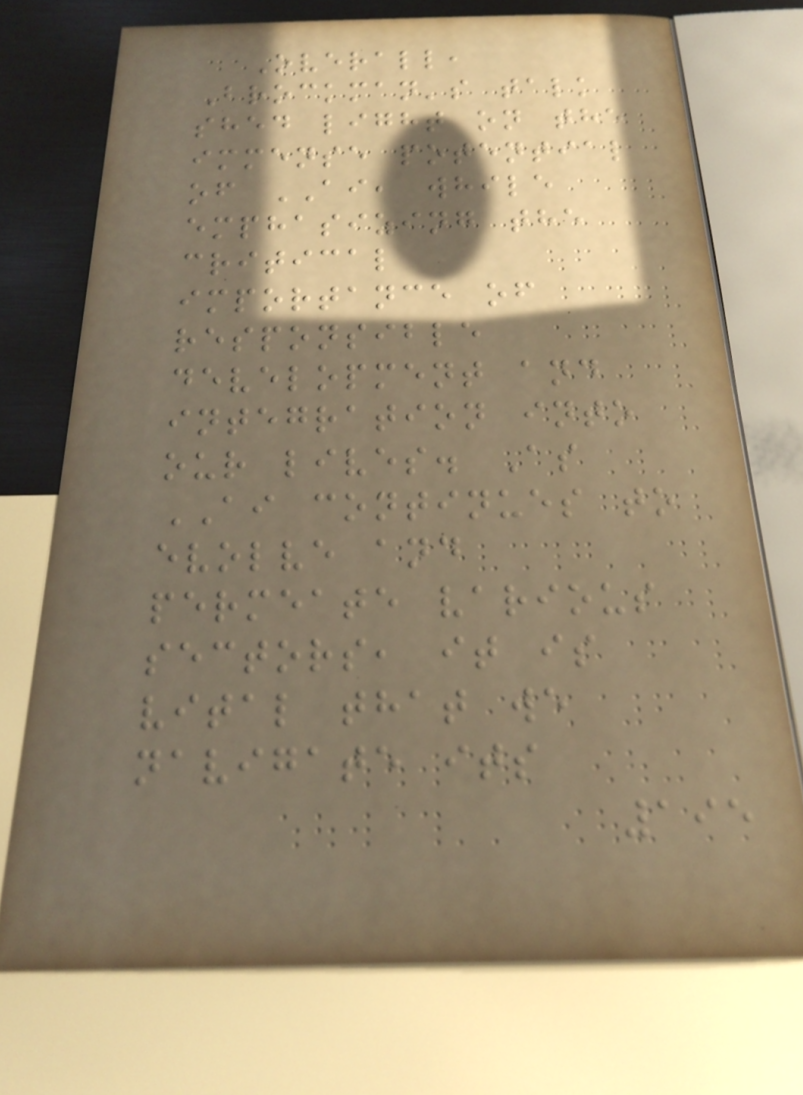Overall,
Brockman's talk
shed light on the
immense potential
of AI, while
emphasizing the
critical
importance of
responsible
development and
integration into
our lives. As
AI continues to
evolve and
permeate various
sectors, it is
vital that we
navigate its
195
